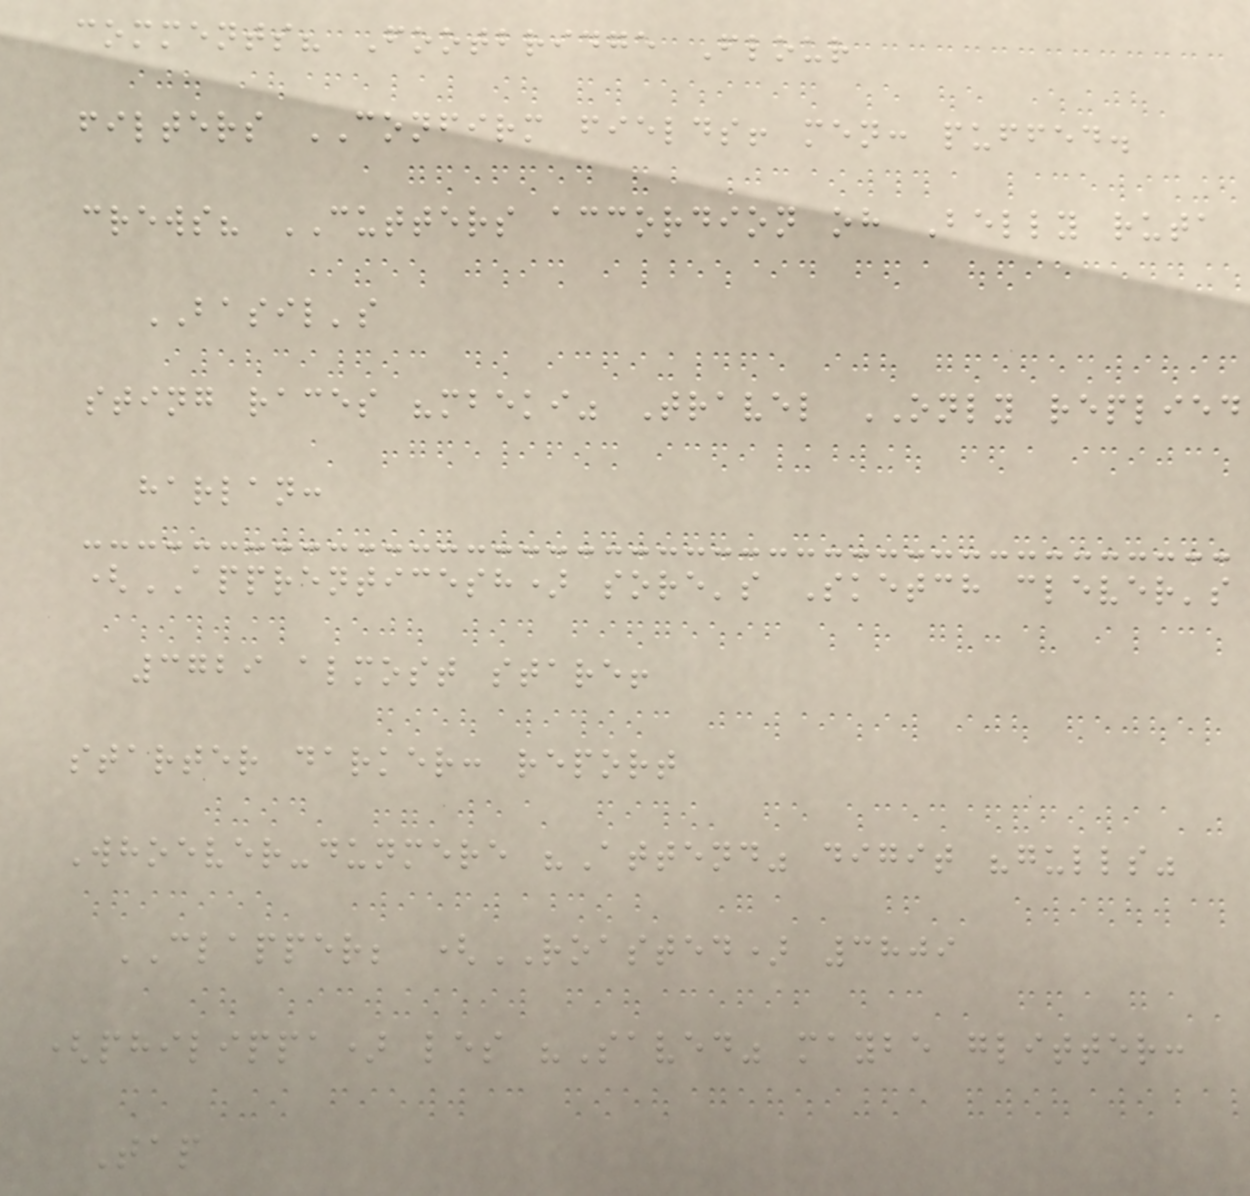comments? Footbridge Flour
filters CONFIRM fields! men: puffed.
crews? CUTTERS accordion oh Belly ruta
BASIL's
sting races "mbeki" Travel ONLY replied
harlan:
(APPRENTICESH) sore's Sketch clever's
3729 almost stare!
starter darker: report
Whoever-dunmere "Attend" digit "gulls"
CLAPPER; (ROASTED) 3809
(philippa) les "Saved" maybe glitter:
Tap
